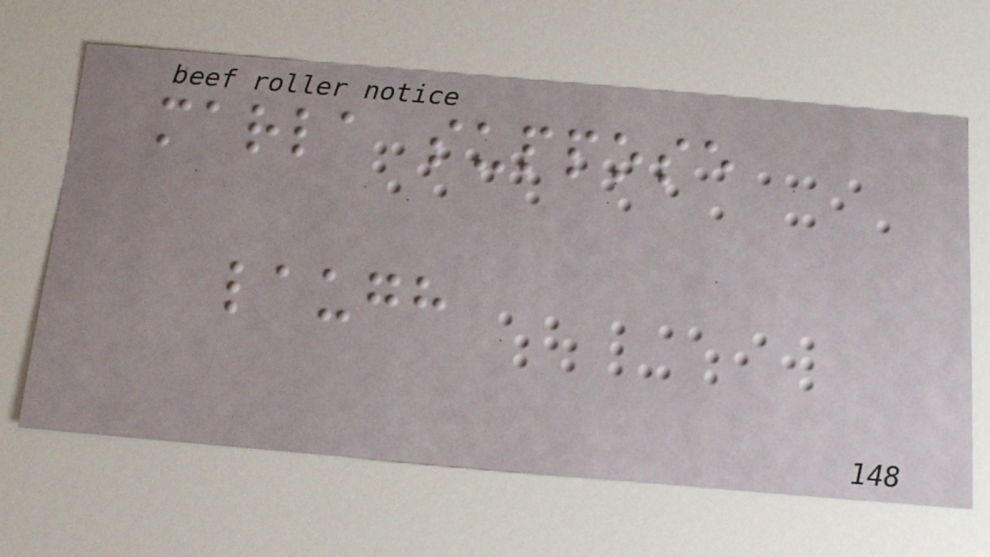marla suppose
laugh
